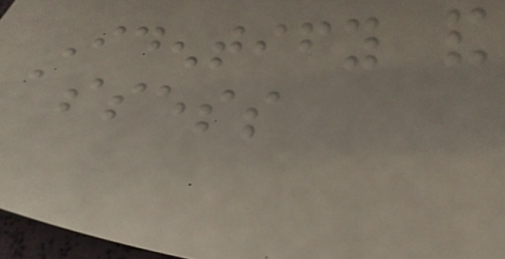Identify and
assess
